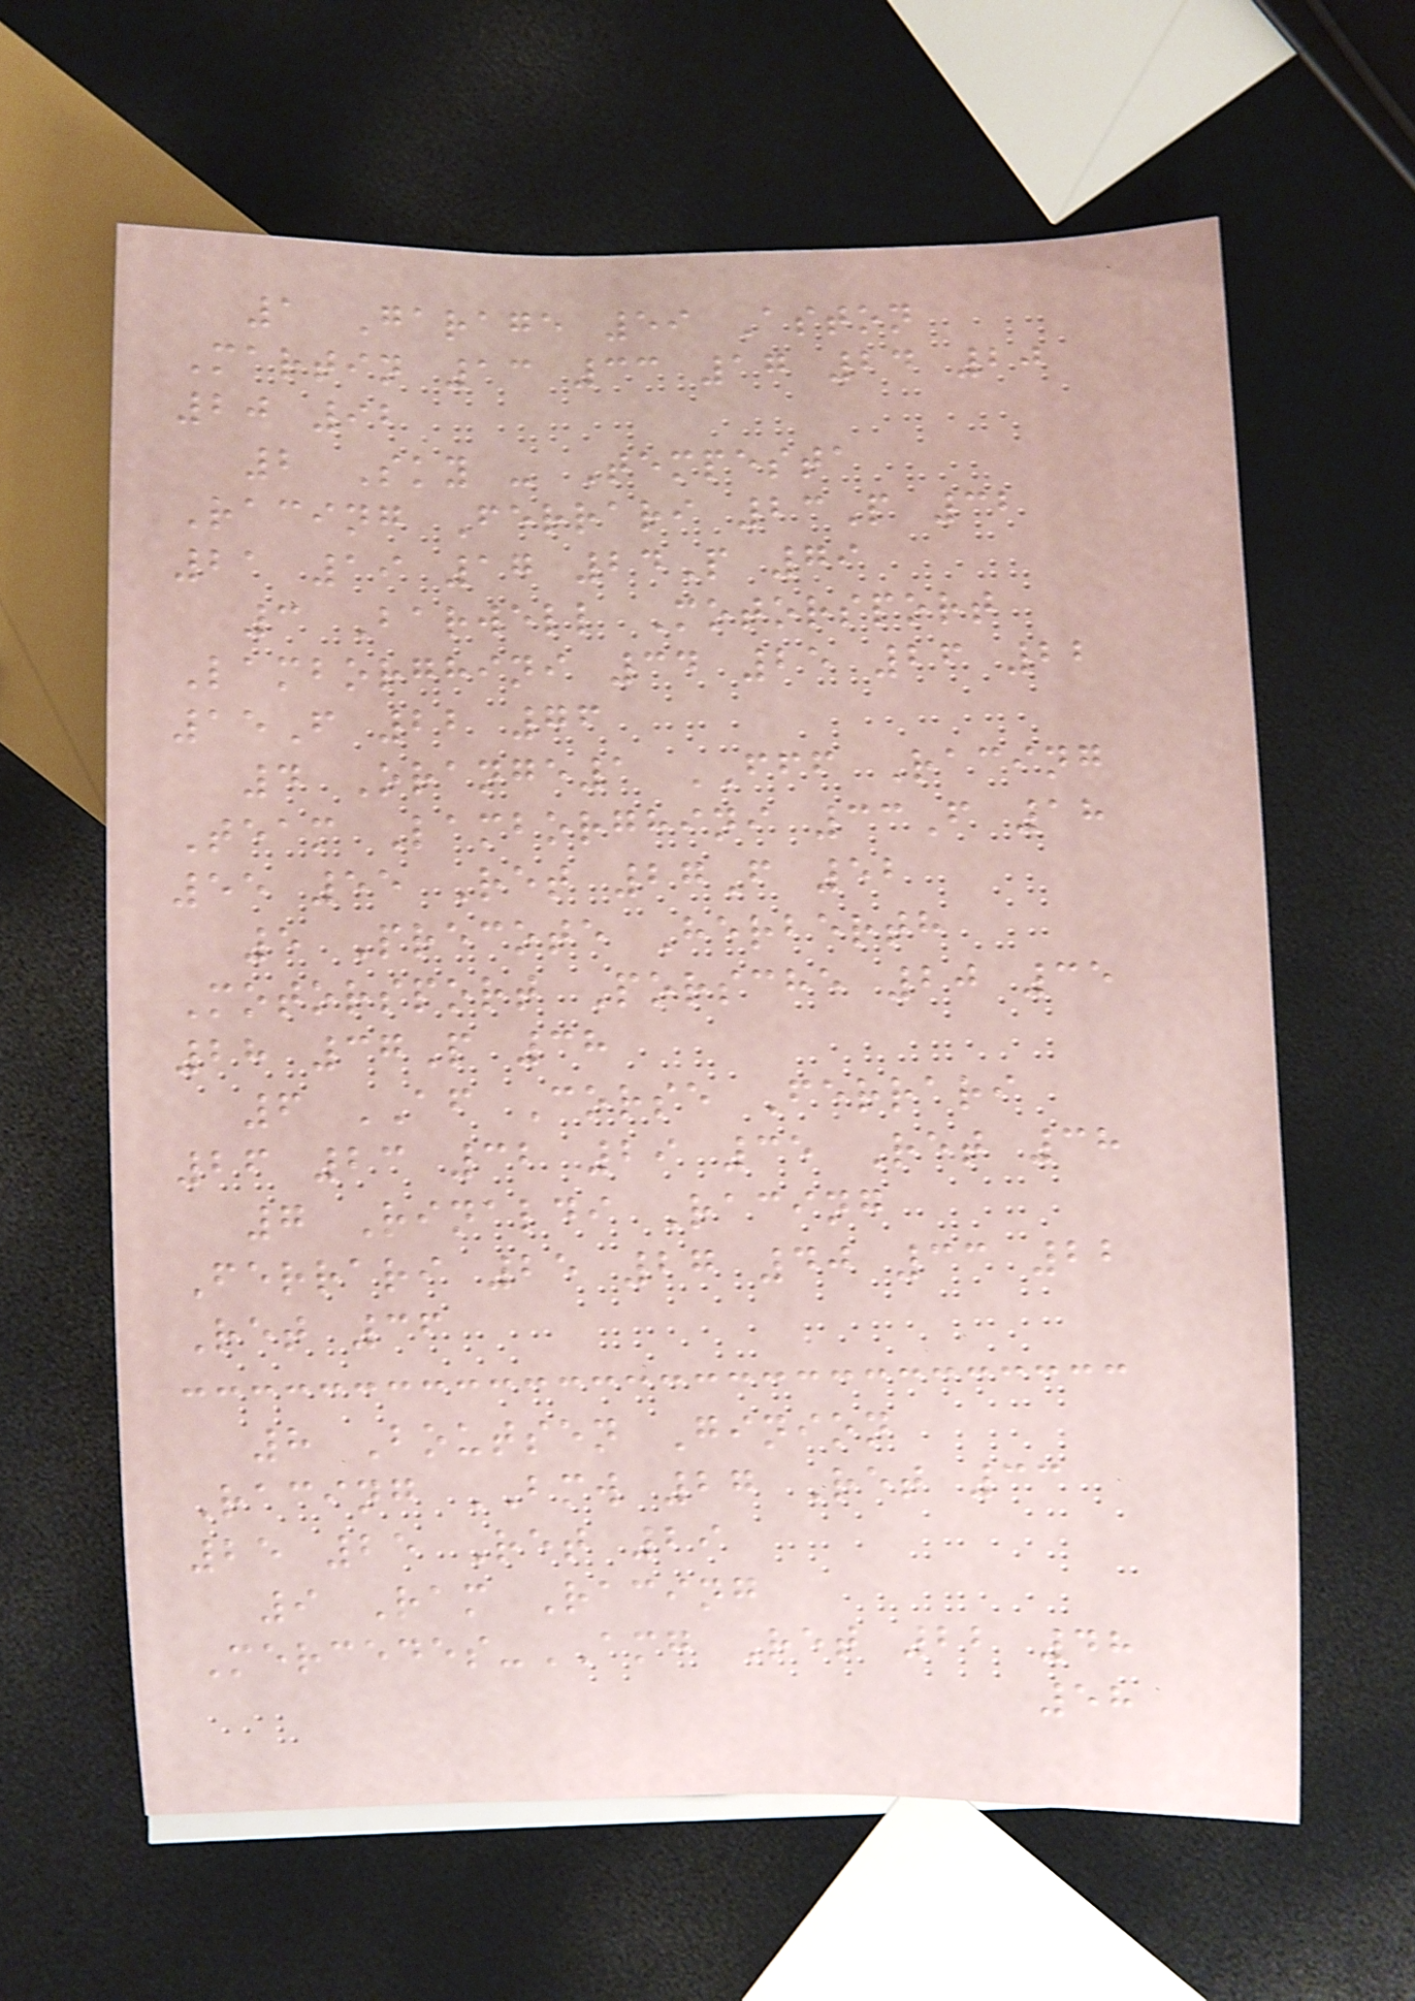1 Garage 59 Aston
Martin 13 33 17 24 20
20 92
2 Sky - Tempesta
Racing Ferrari 23P 32
21 19 17 24P 79
3 Barwell Motorsport
Lamborghini 34 25 26 22
15F 22 76
4 Orange1 FFF Racing
Team Lamborghini 33F 18
55 55 Ret 27F 52
5 Precote Herberth
Motorsport Porsche 20 35
28 37P 38
6 AF Corse Ferrari
26 23 32 29 35 Ret 38
7 Rinaldi Racing
Ferrari 25 27 40 33 22
Ret 36
8 Boutsen Ginion
Racing BMW 27 Ret 33
25 25 Ret 29
9 Ram Racing
Mercedes-AMG Ret 22 48
58
